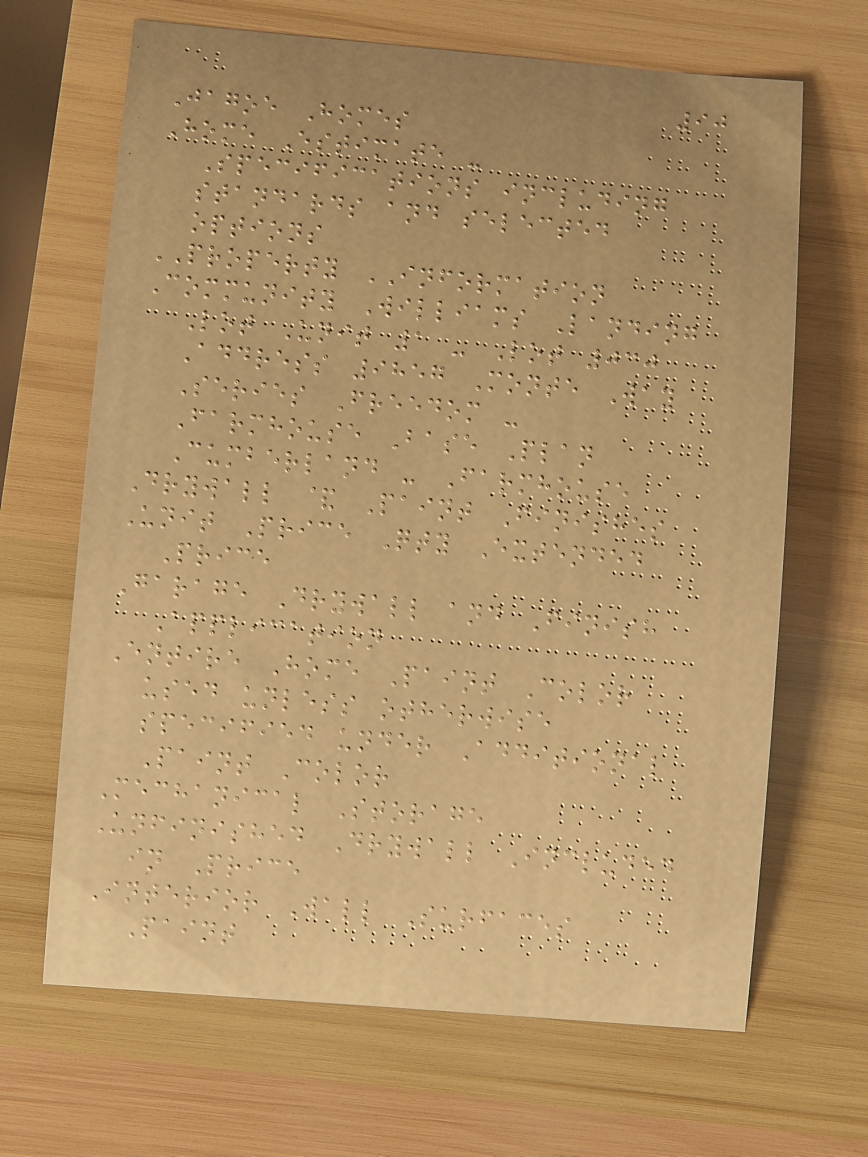90
Jagoe Homes
Home Estimate -
Specifications including
standards and selected
options
PROPERTY INFORMATION
Community Williams Landing
Lot Unit 1 - Lot 030
Address 9857 Monte Way
Series Freedom -
Farmhouse Base Plan
Cumberland - Farmhouse
Drywall & Paint Finishes
Unit Price Qty Extended
Price
Garage Drywall and Finish
Application
Entire Home Paint Color
used unless otherwise
specified under Additional
Paint Color
Mechanical Storage
Unfinished Drywall Included
in Price
Interior Wall Surfaces
Paint
